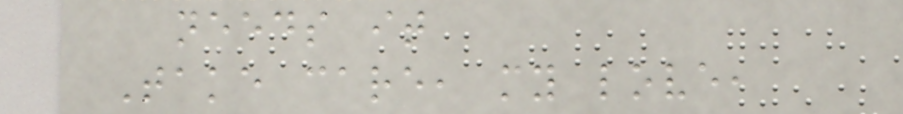needs it
Take care, my love,
